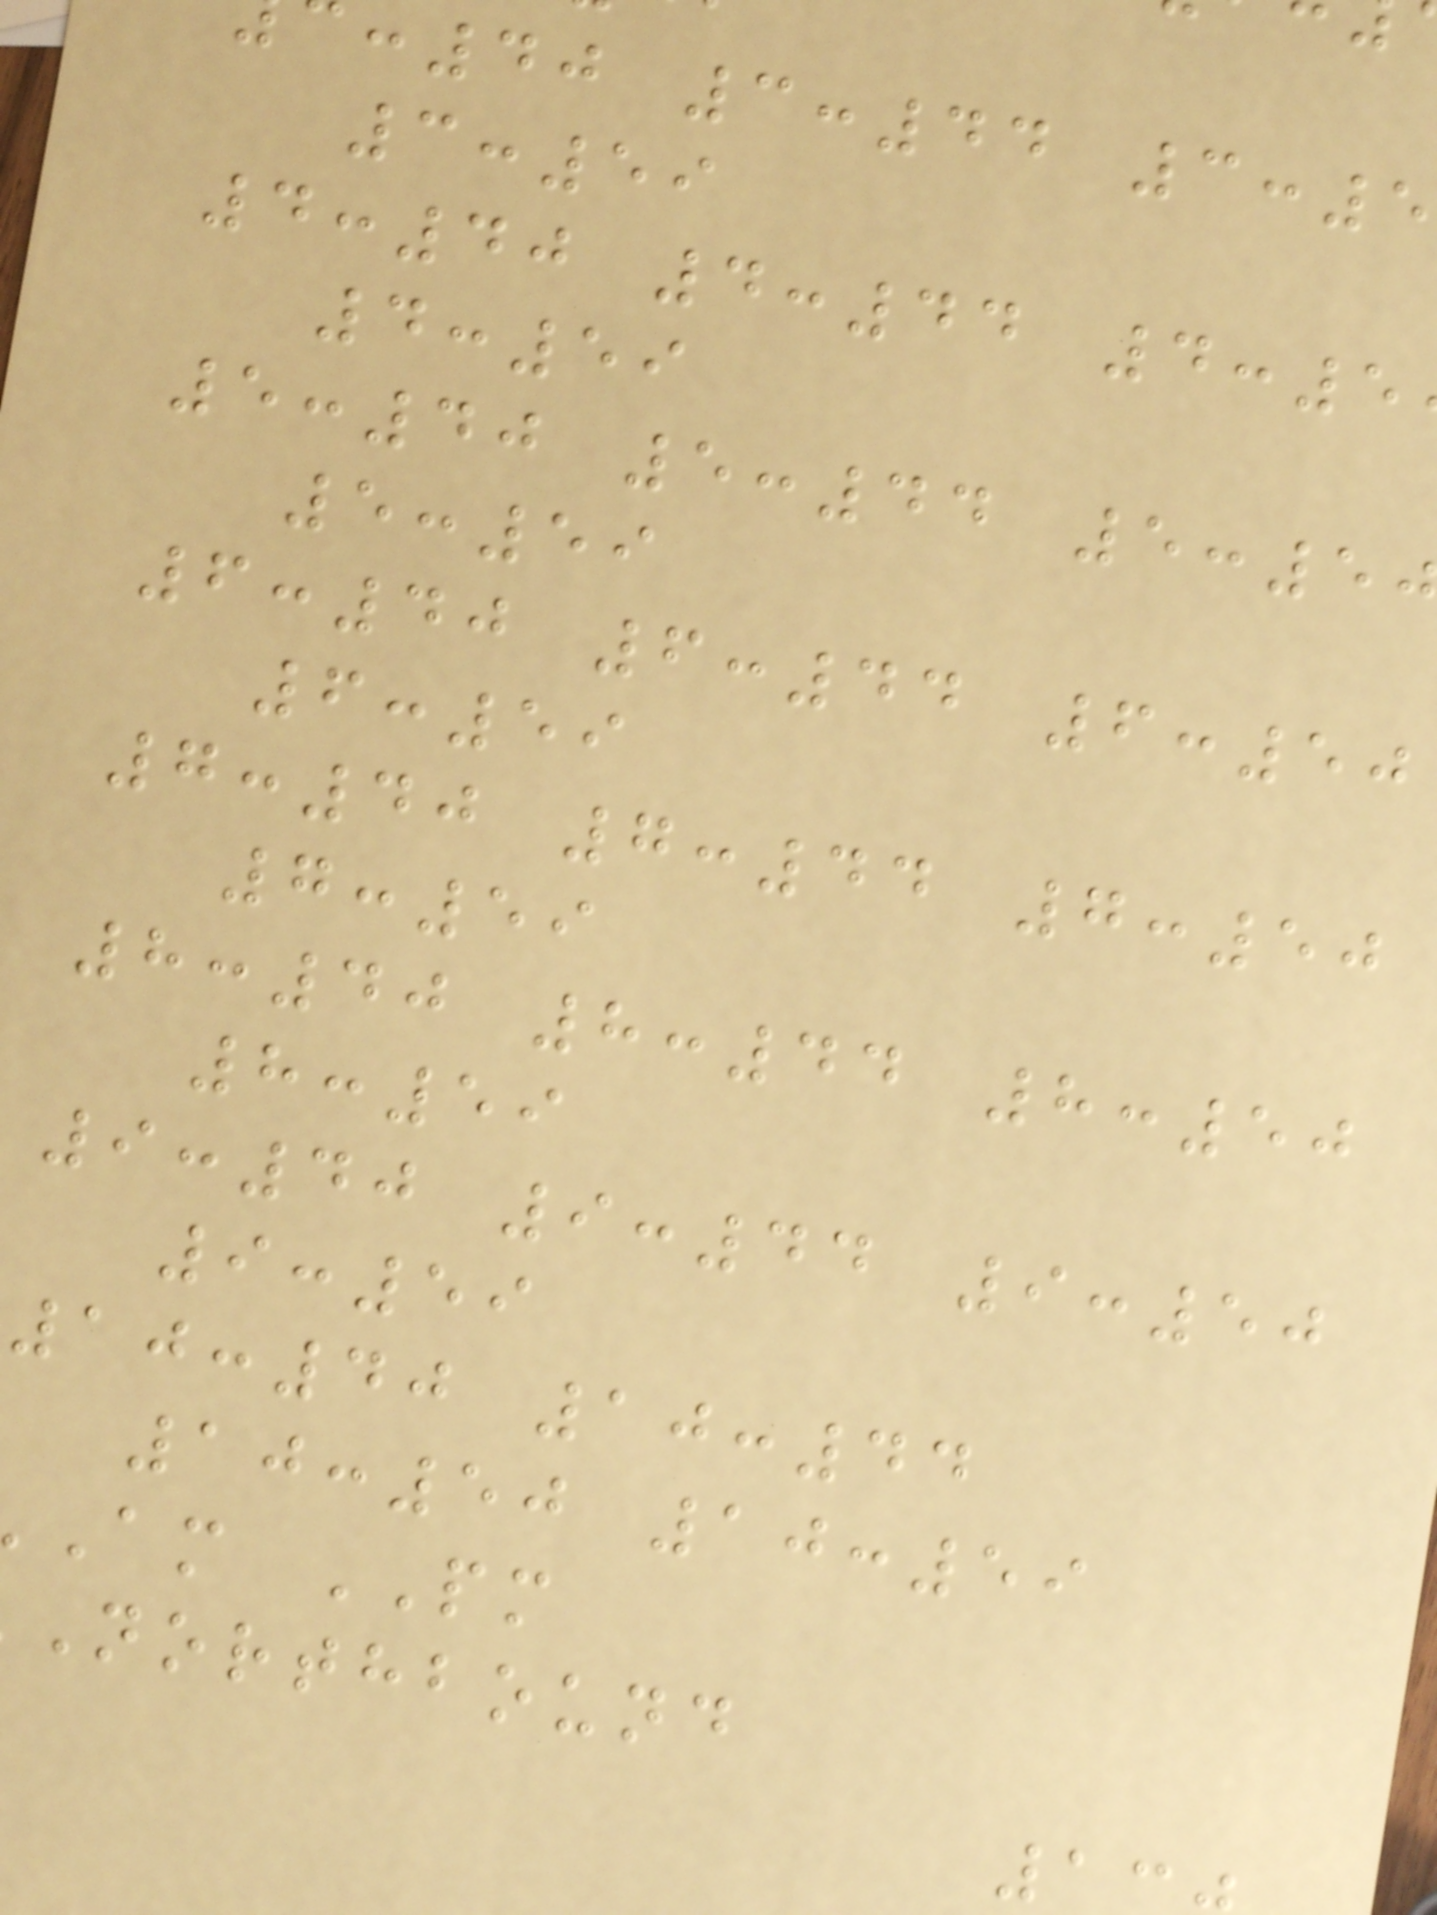:40 3:44 3:5
3:59
4:40 4:44 4:5
4:59
5:40 5:44 5:5
5:59
6:40 6:44 6:50
6:59
7:40 7:44 7:50
7:59
8:40 8:44 8:50
8:59
9:40 9:44 9:50
9:59
10:40 10:44
10:50 10:59
am PM
northbound
